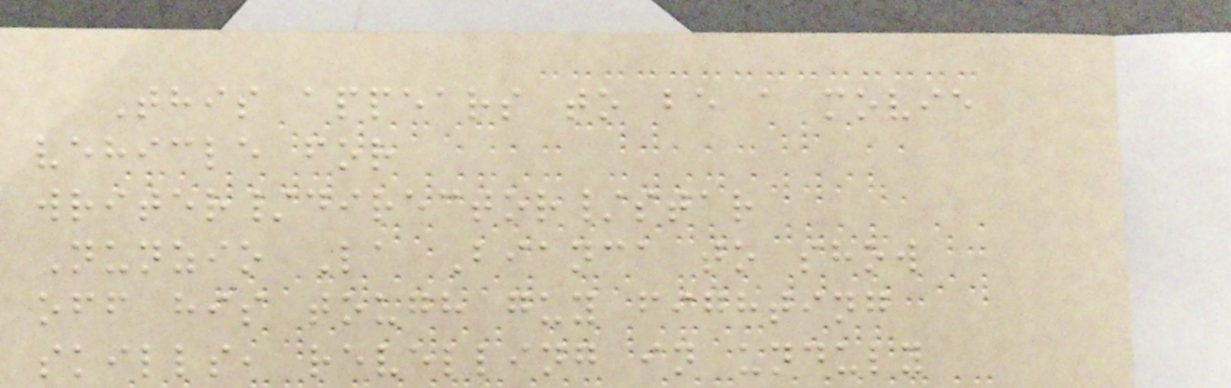This appears to be a movie
vehicle for
writer/director/star
Nunzio La Bianca to show
off his tough guy fighting
skills, revelling in unduly
